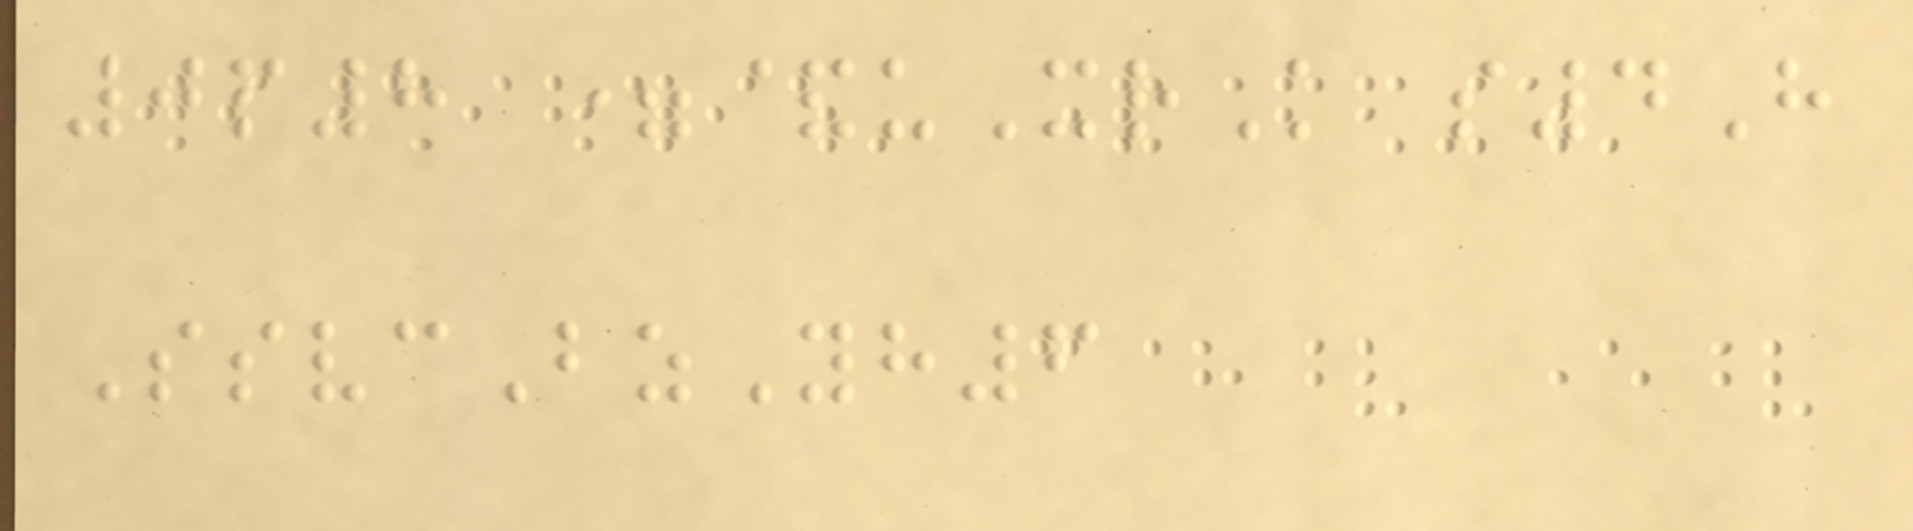0p8 =&uXrK s4H
SsvcBzYh6
